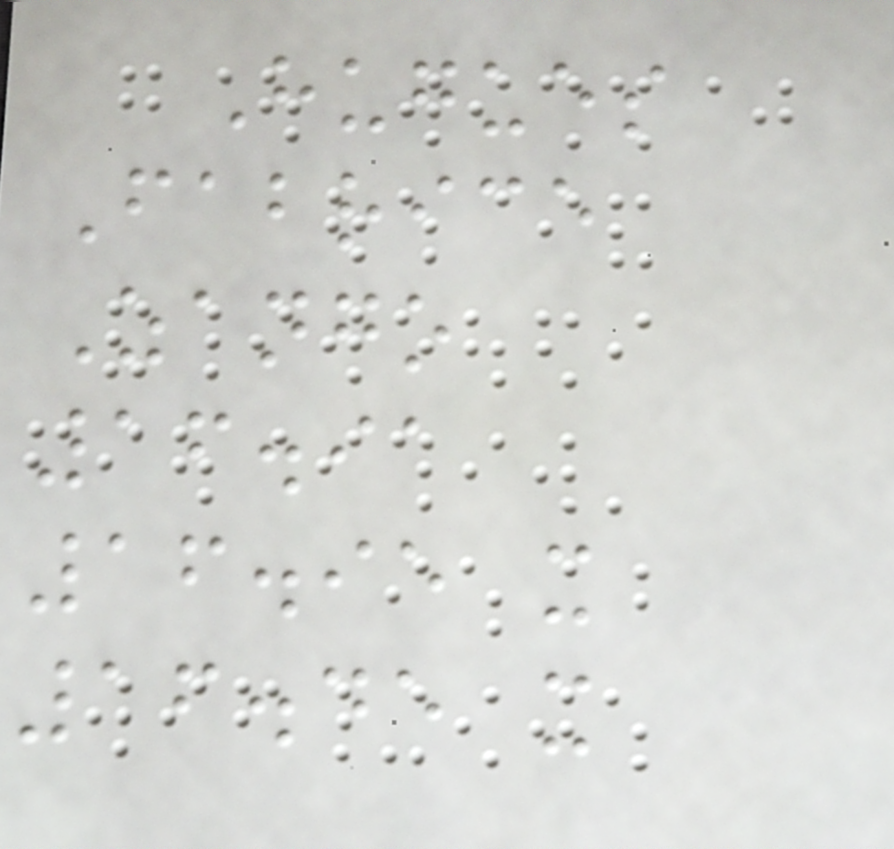Hugues
Fabrice
Zango
16.91
16.95 x
16.45 x
